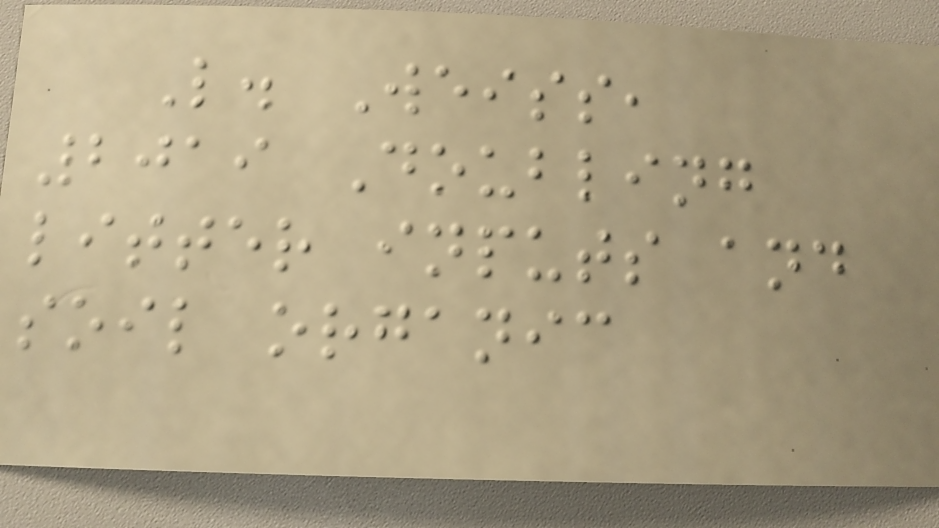L. Weiss,
2019 Doubling
litter inputs and
soil organic
